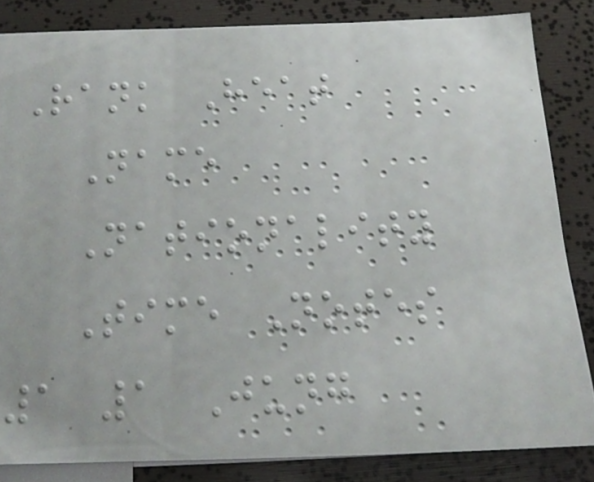Rank Heat
Name
Nationality
Time Notes
1 1 Jung
